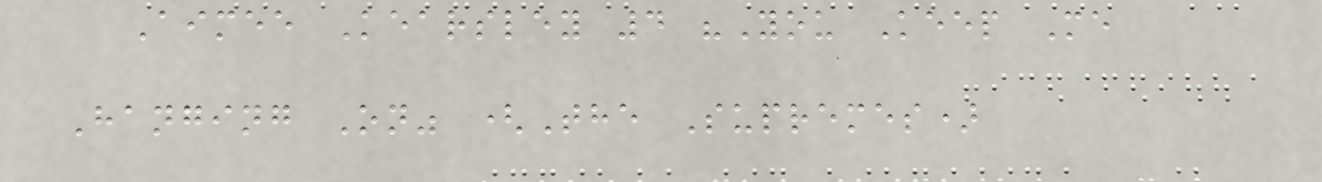Aimee Kearsley 4 "You Keep Me
Hanging On" (The Supremes)
